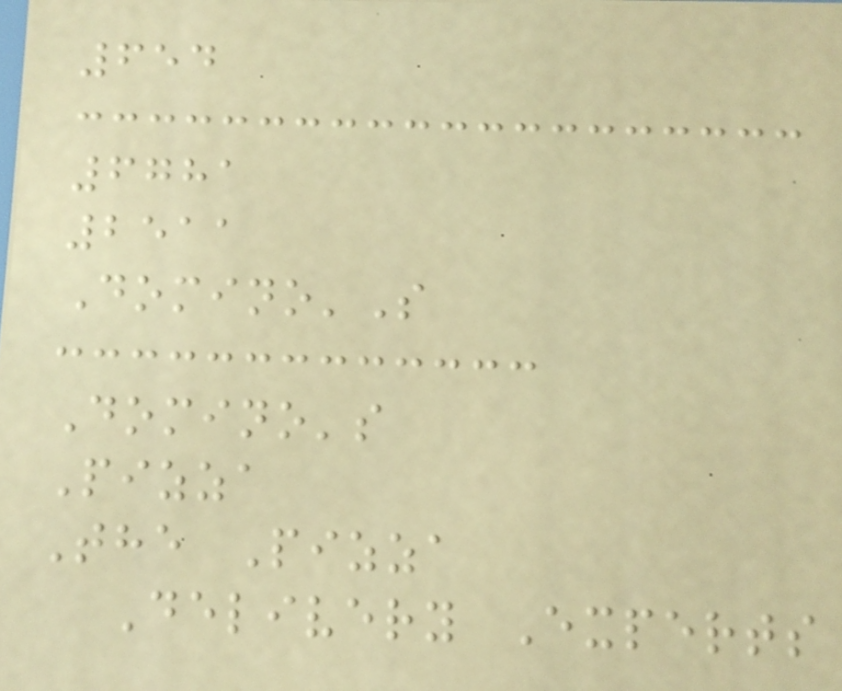654
6781
2511
Domino'S
Domino's
Pizza
The Pizza
Delivery Experts
